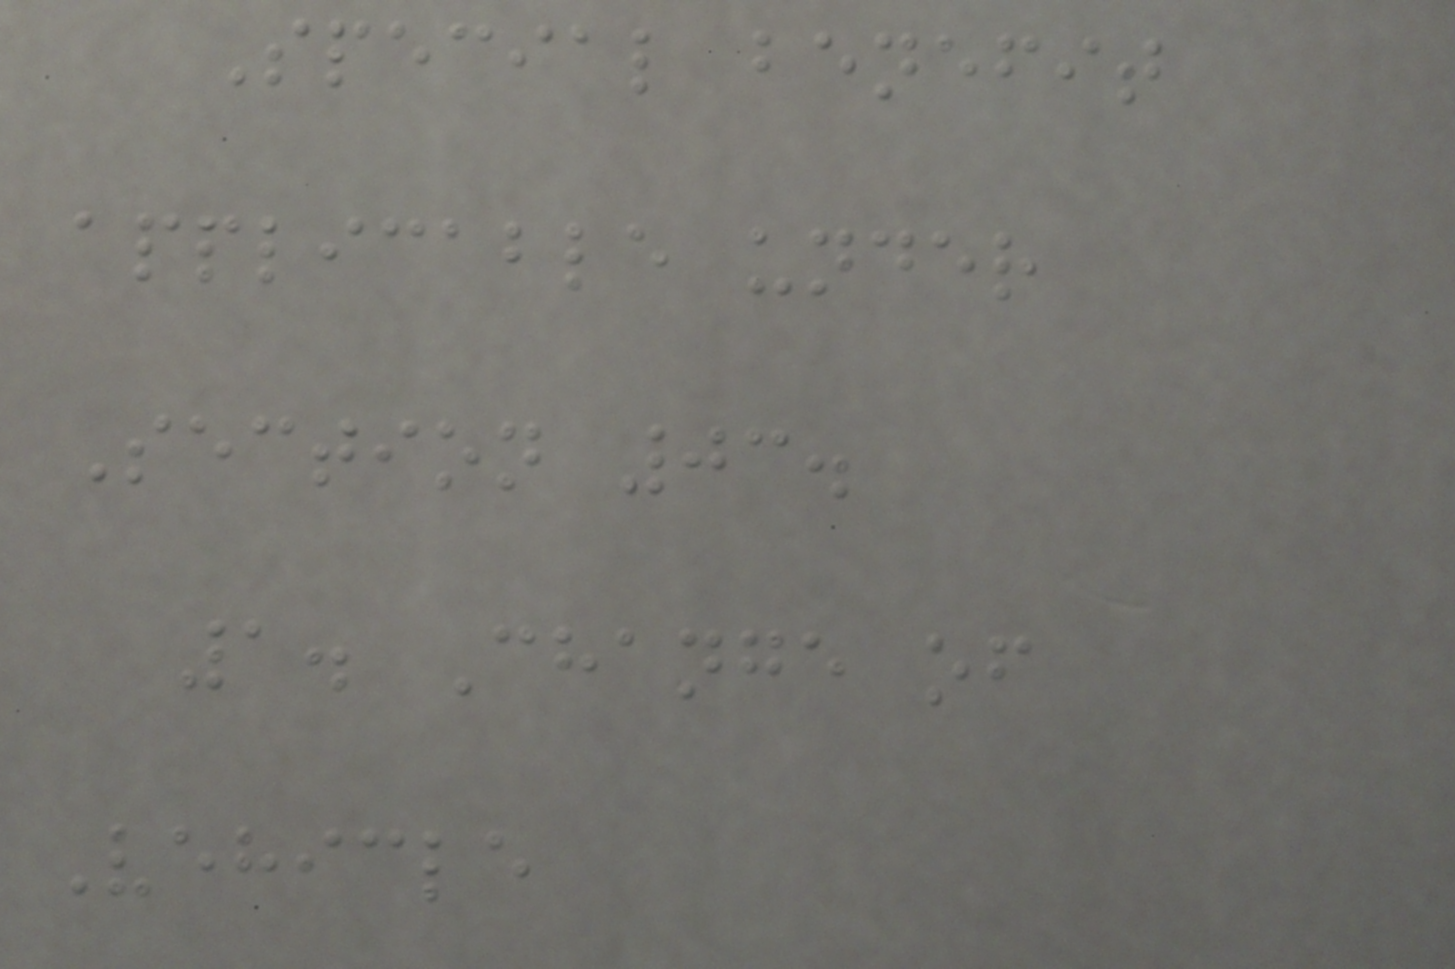Special benefit
applicable under
Section 03.
1. Change of
Vehicle
